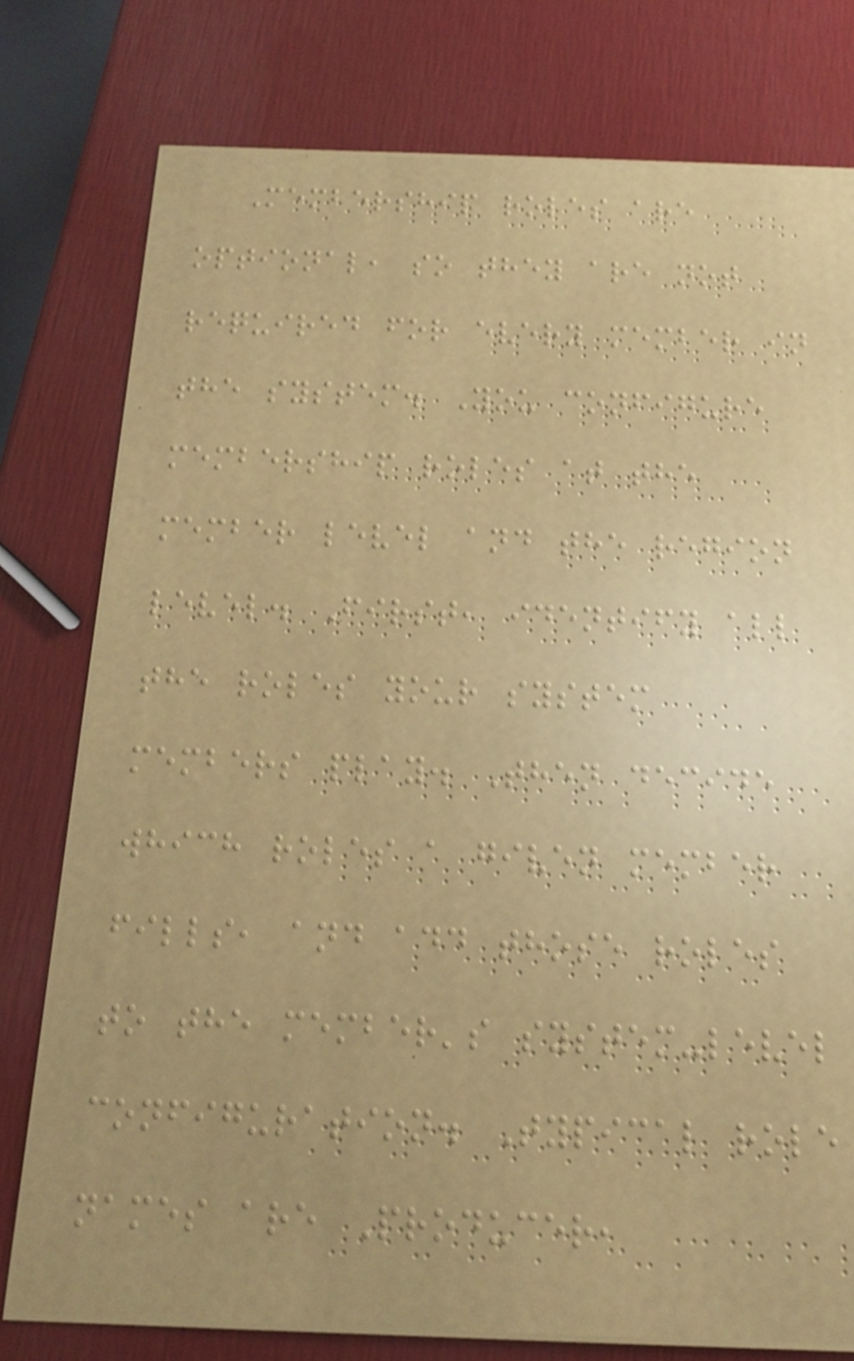Membership roles are
optional, so they are not
required for every member in
the system. You configure
membership roles at the
member level and the region
level. First, identify all
the roles your system
members play. Then decide
which roles a given member
fills, and add those roles
to the member's system-level
configuration. Typical role
names are Producer,
